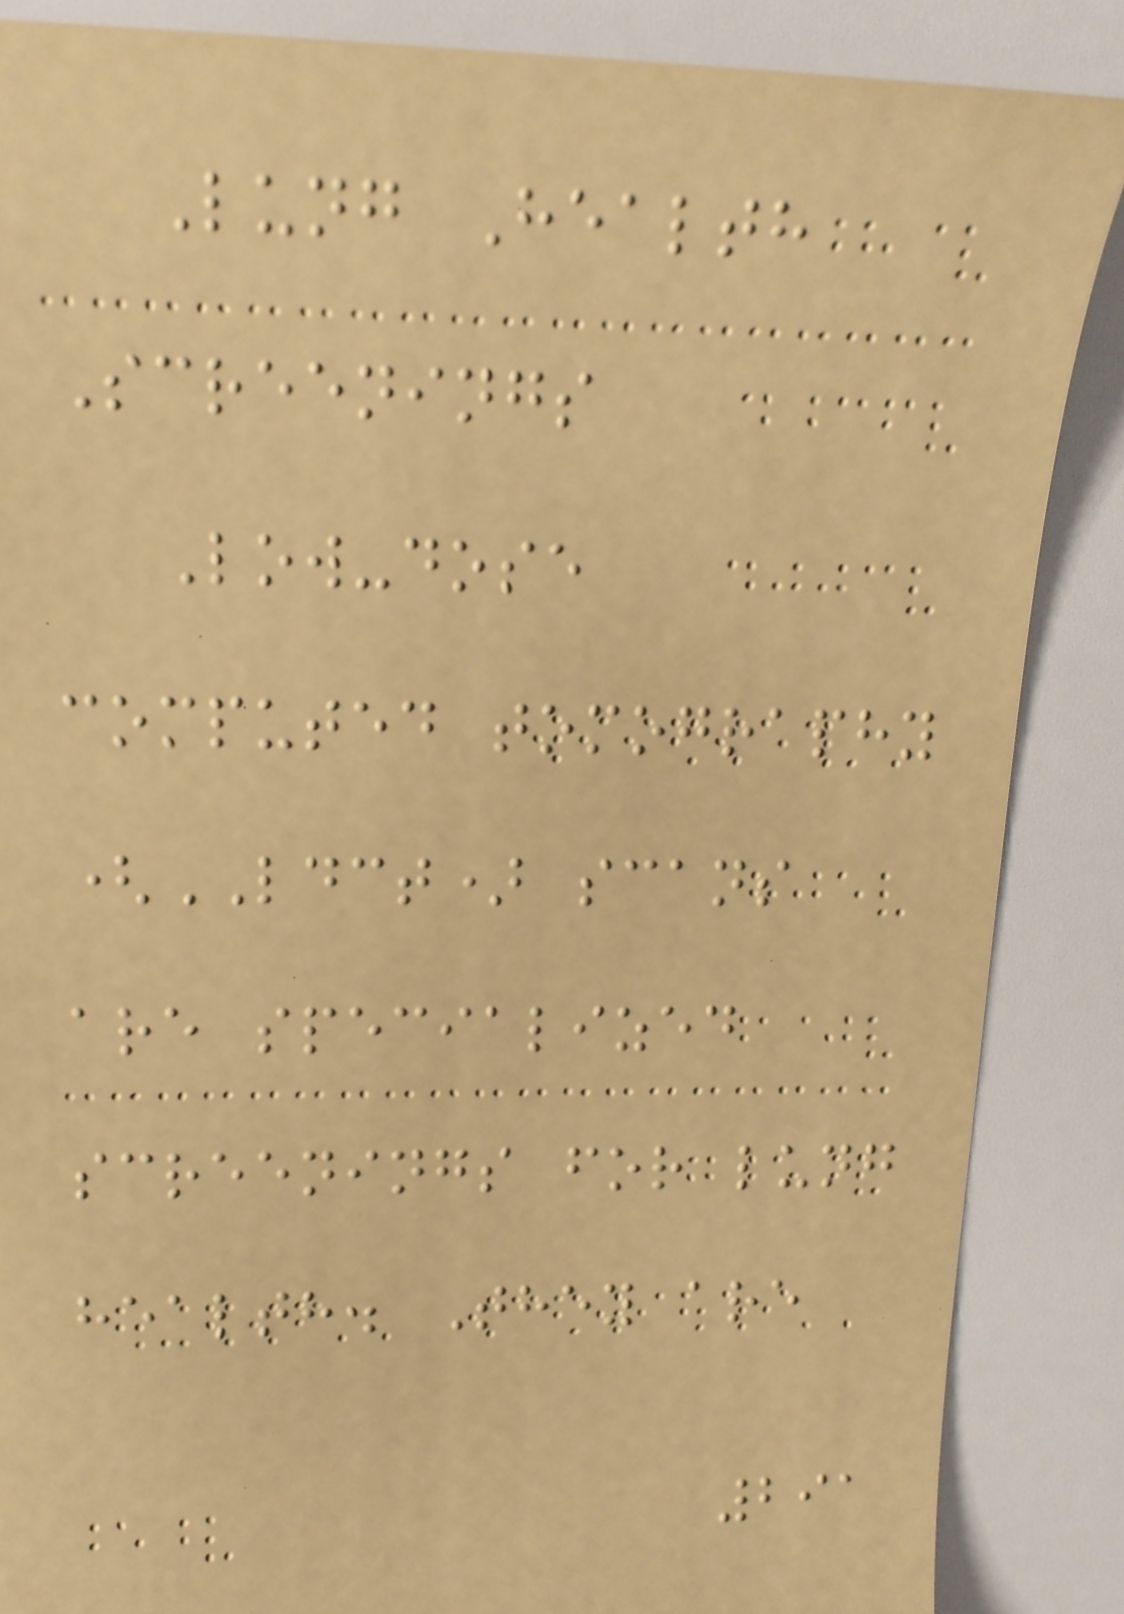Lung Health
Screenings
Low-dose
computed tomography
(LDCT) scans
are specialized
screenings for lung
health. They are
291
